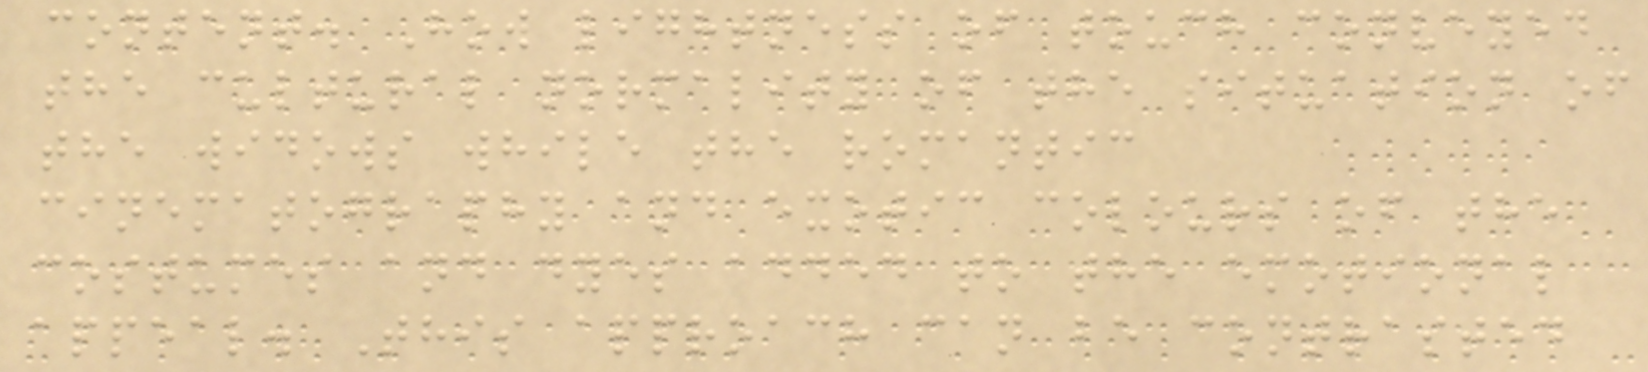content. How lightness of touch conveyed
the cultural normality of the situation of
the widows while the romantic
cinematography and exotic colours of the
costumes and dyes added to the emotional
appeal. This approach can be contrasted
